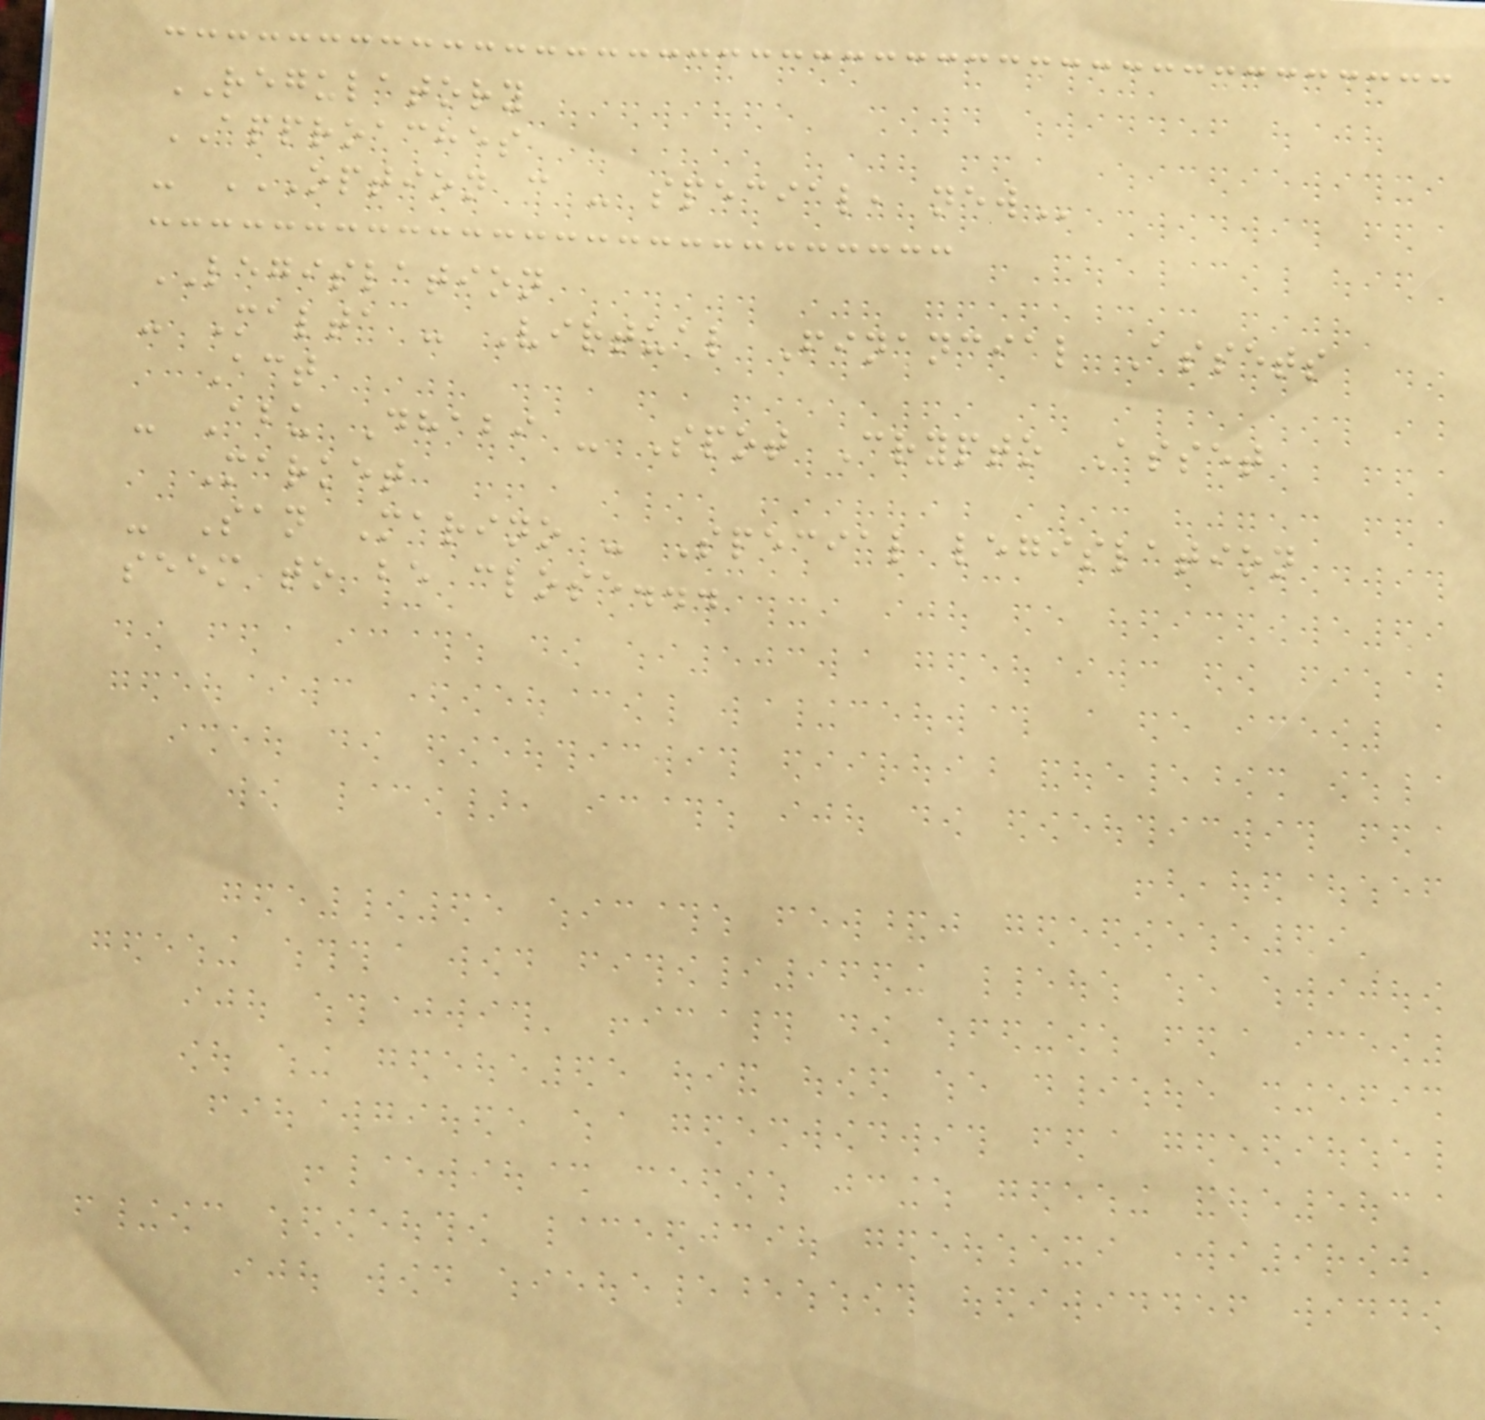REGULATORY
APPROACHES
- OPTION C - SPECIAL, NEW
LEGISLATION
- Malta - Virtual Financial Assets
Act
- Abu Dhabi - Spot Crypto Asset
Market
- San Marino - Special legislation
seem to be close...
